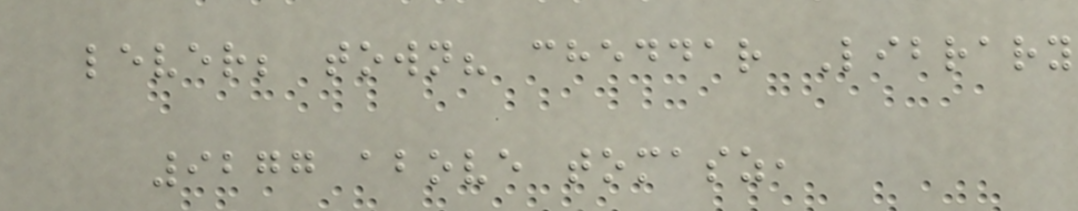lever; town? cheddar Library
9277 above tomasz,
